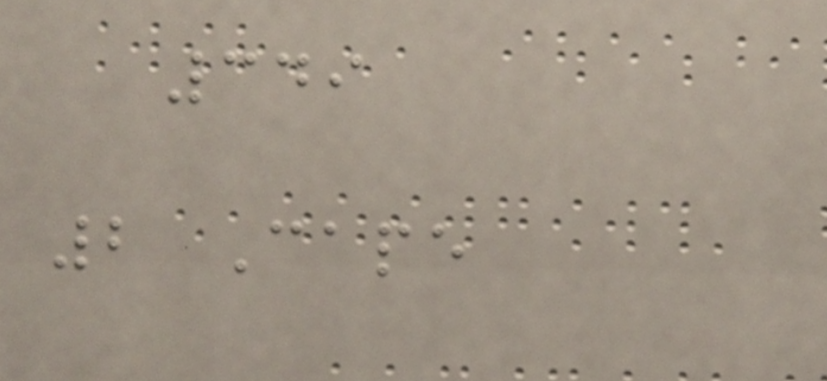349
2 Cape
